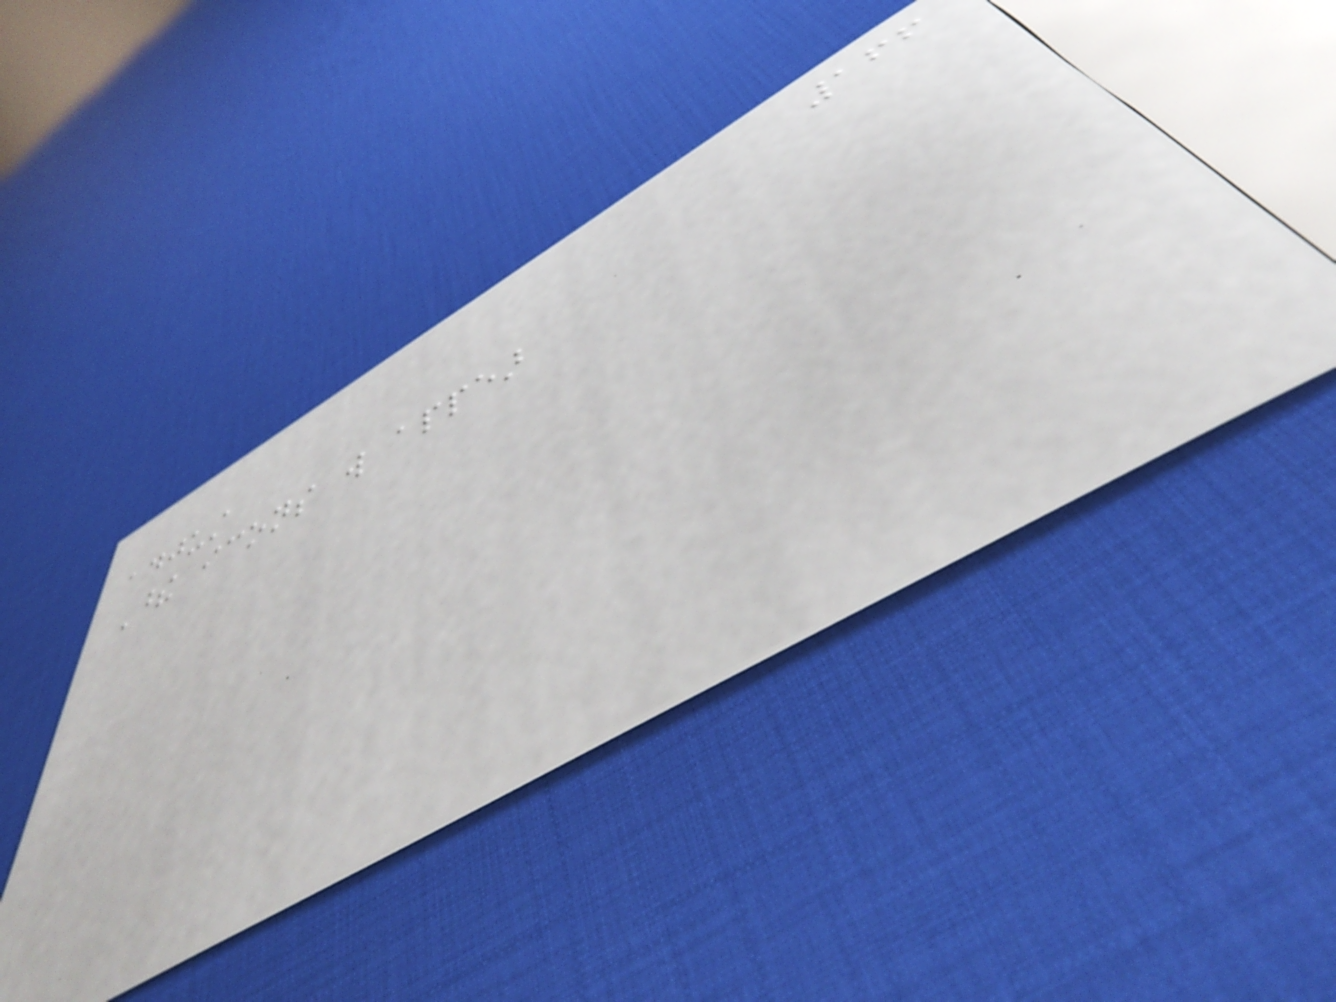166
adjust
These icons will appear
